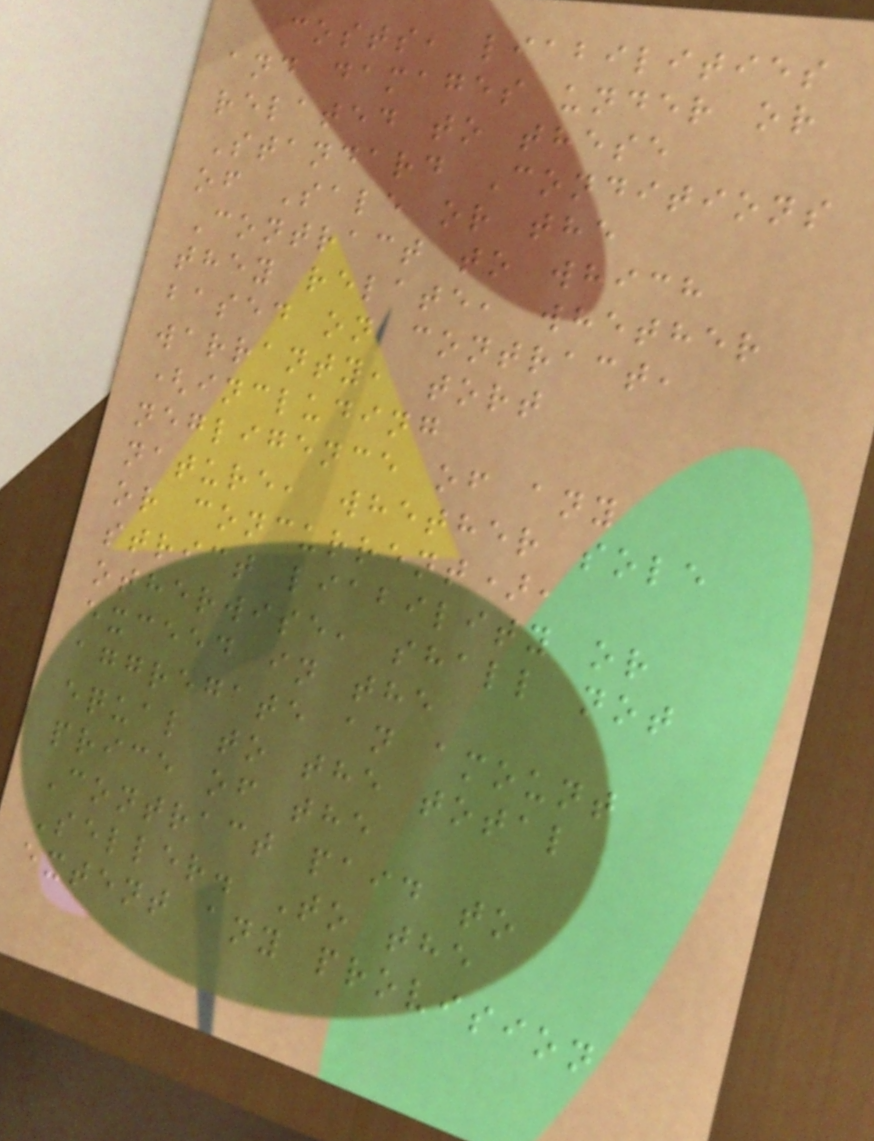costs, liabilities
and damages under or
related to these
Standard Conditions
of Sale or the
Contract to which
they relate, whether
based on contract,
warranty, tort
(including
negligence of any
nature, whether sole
or concurrent),
strict liability or
otherwise, shall not
exceed in the
aggregate an amount
equal to the total
price of the
Contract paid to
Seller. To the
extent any provision
